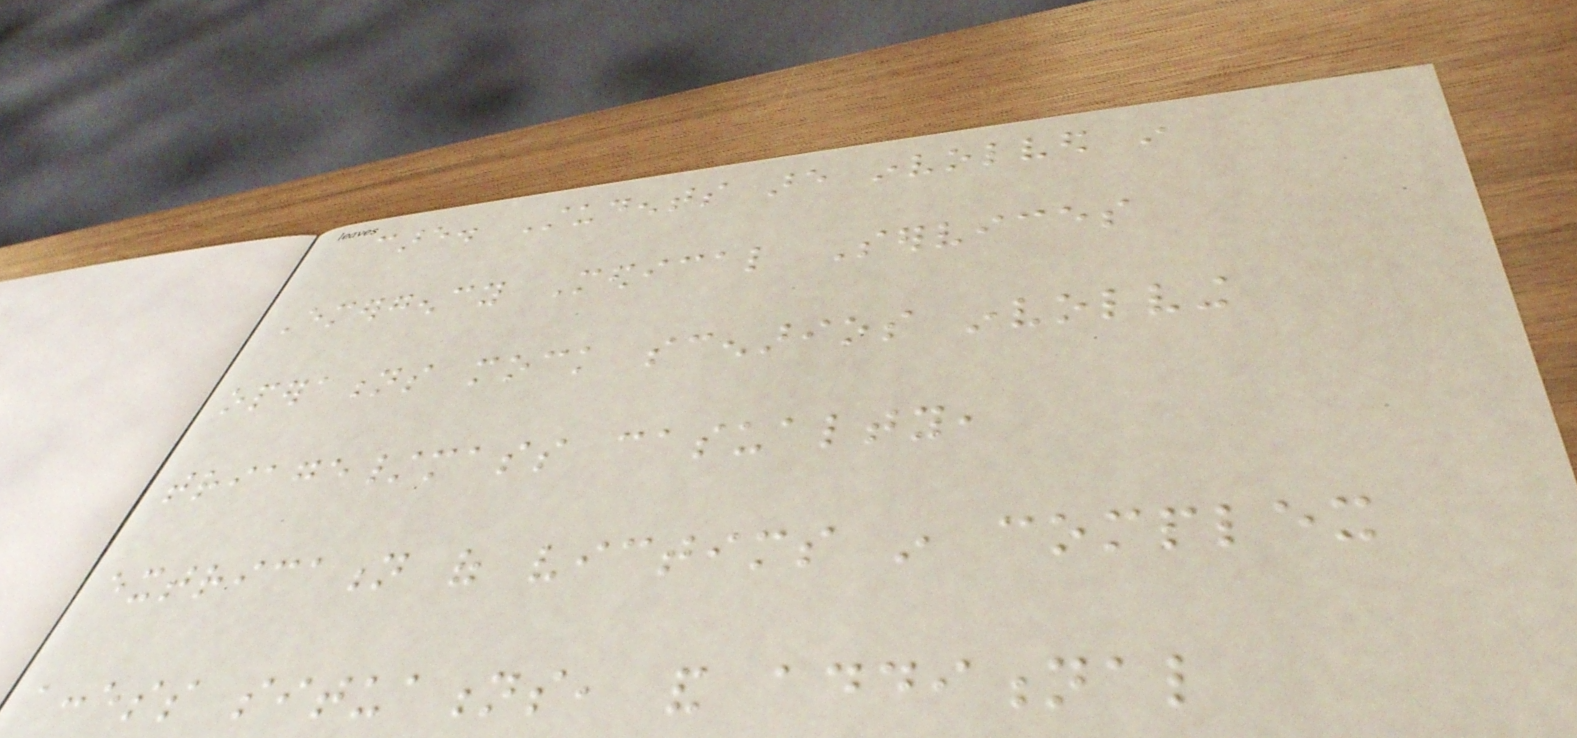care. Students are involved in
Emergency Medical Services
operations mock scenarios involving
triage/mass casualty,
extrication of victims in complex
access situations, and additional
